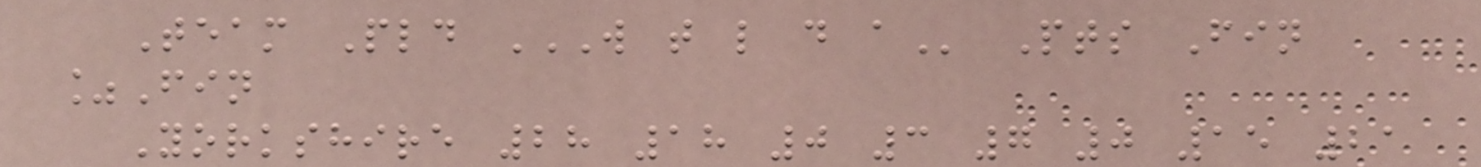Team Pld W T L D A Pts Fin
%Fin
Yorkshire 28 18 0 3 7 0 15 21
